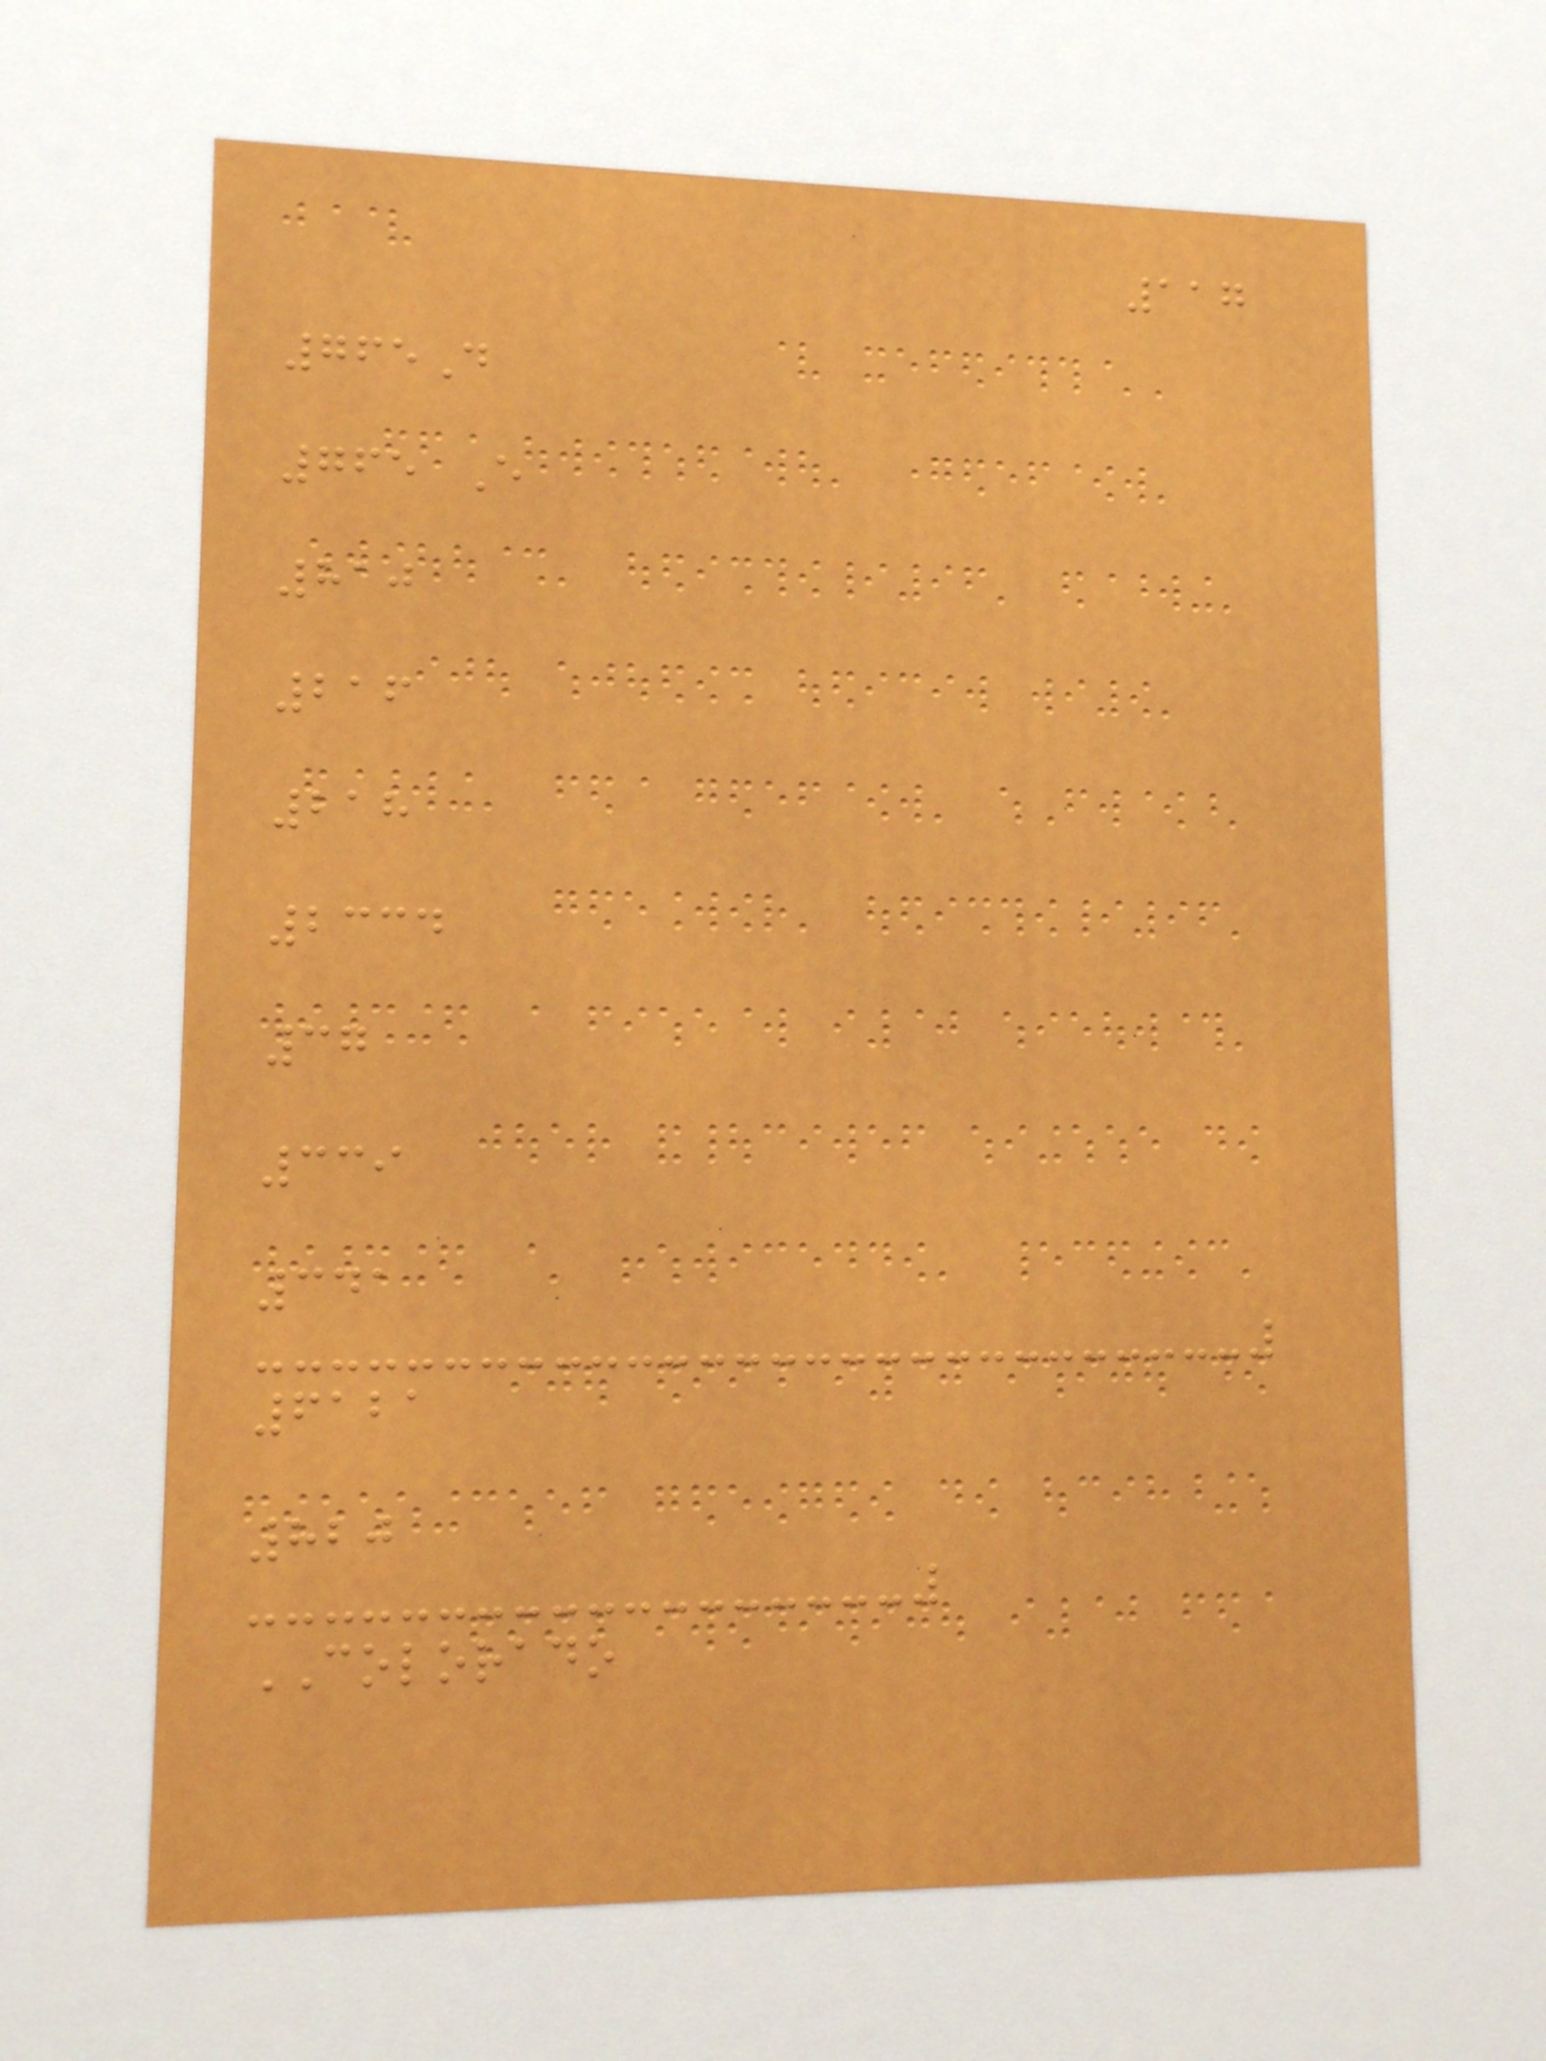117
765D
765 E
810
216
218
2334
37
339
341
6121
820
COLORADO
